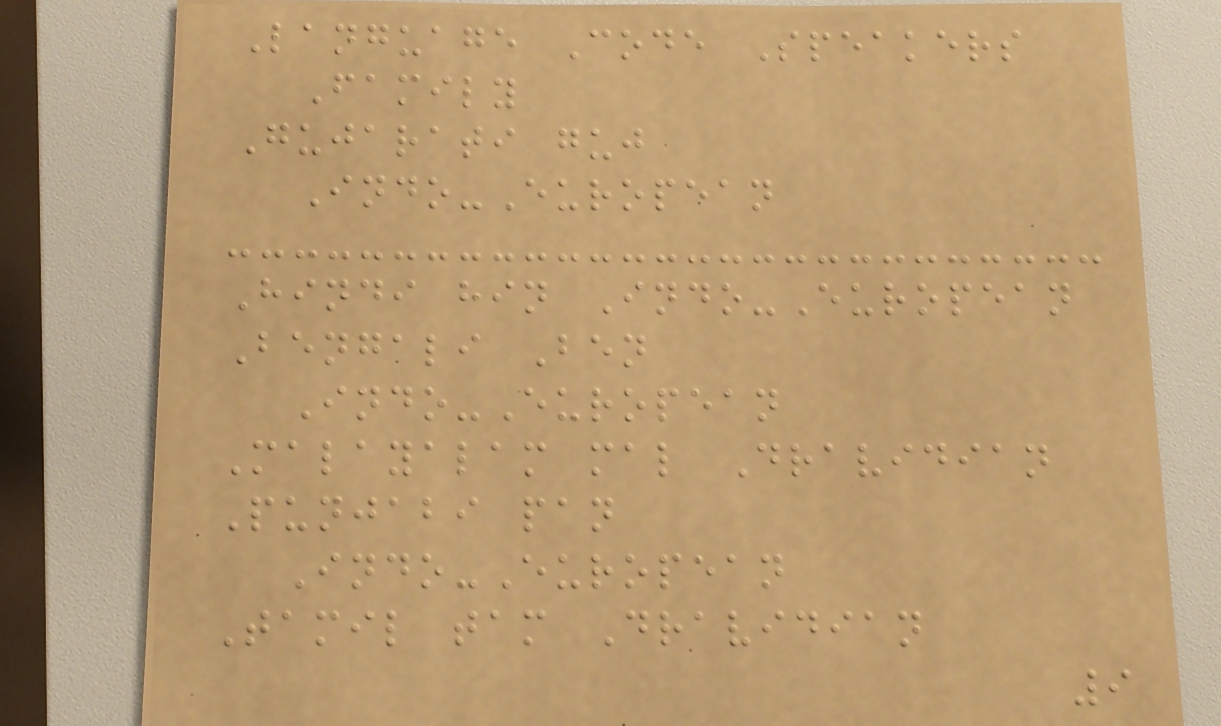Language Code Speakers
Family
Gujarati guj
Indo-European
Hindi hin Indo-European
Bengali Ben
Indo-European
Malayalam mal Dravidian
Punjabi pan
Indo-European
Tamil tam Dravidian
9
